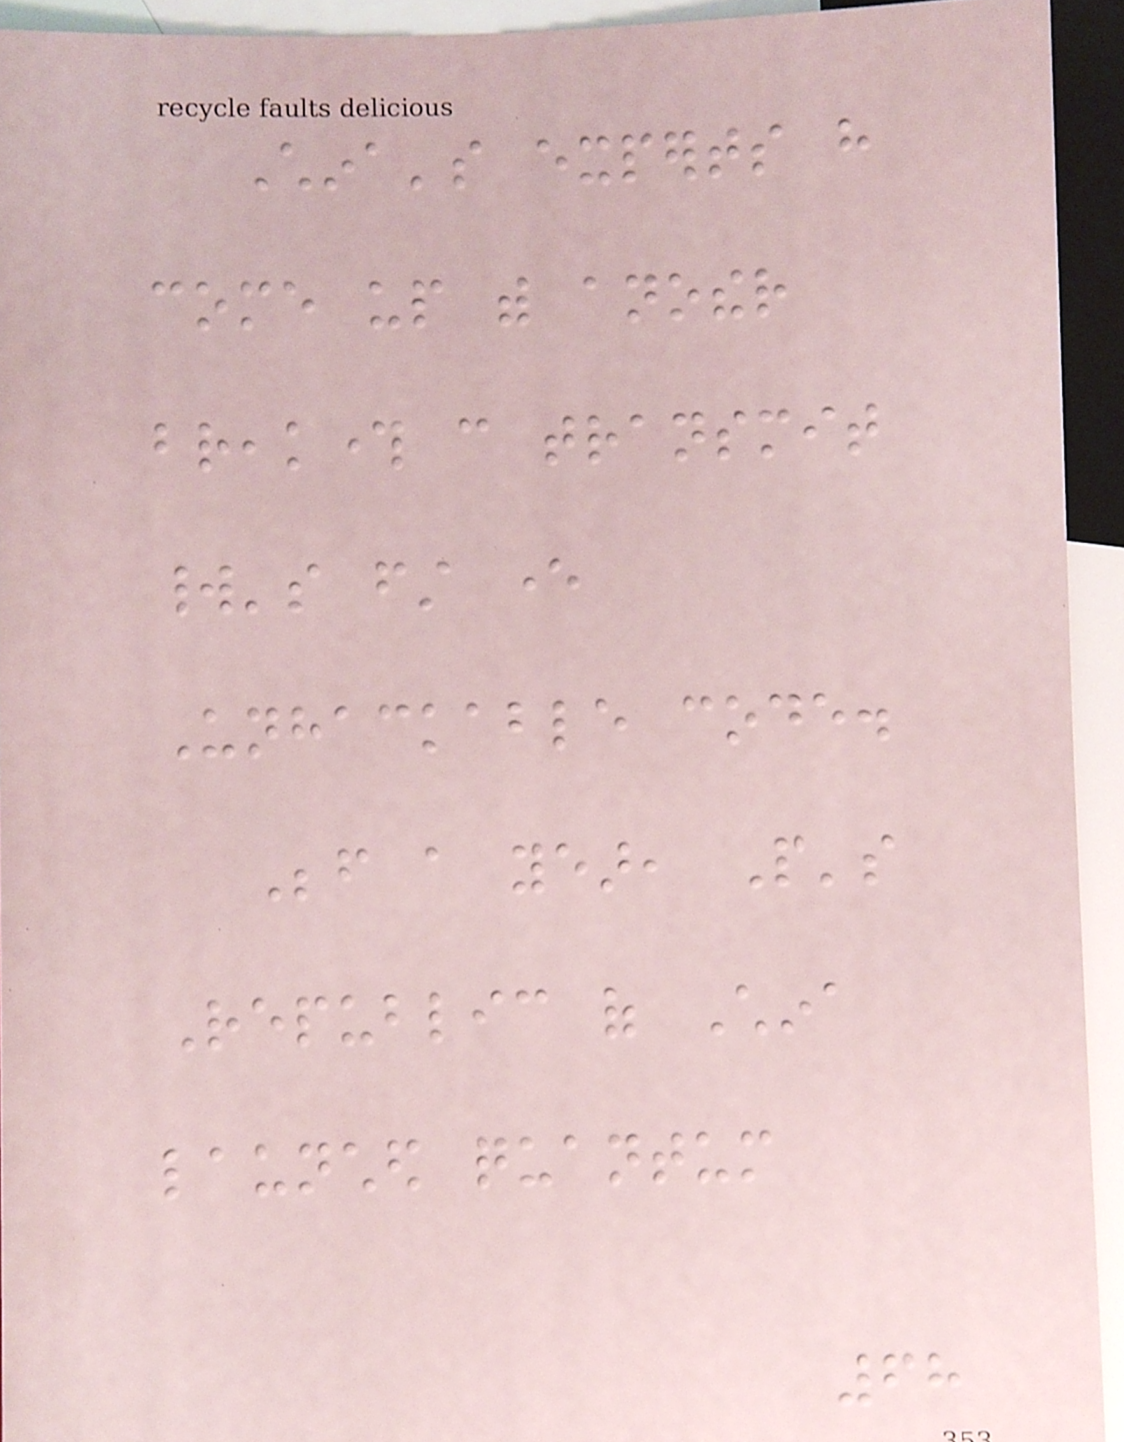China's experts have
come up with another
breakthrough can transmit
world's first ever
Unhackable code.
Before a year, People's
Republic of China
launched quantum
68
